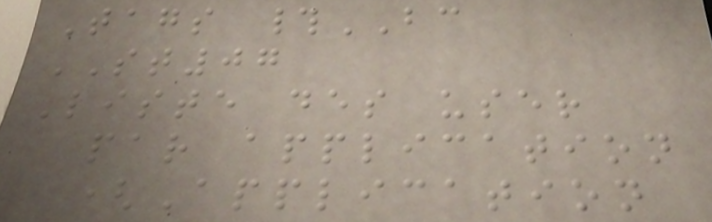Tags #BC
ST07
Liste des user
par application
(Application
